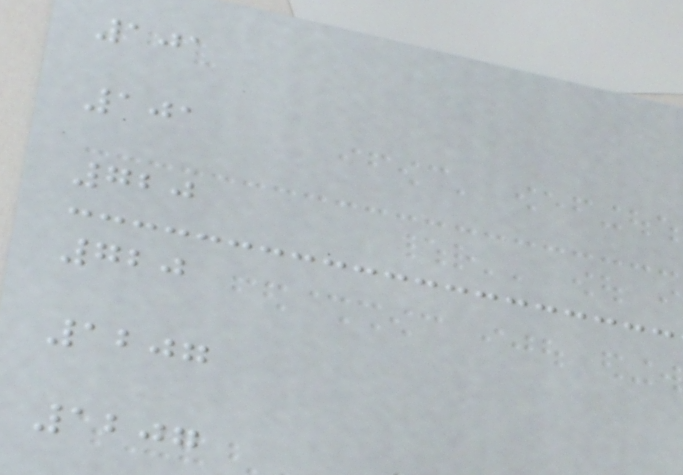101
101
720
720
1207
1207
